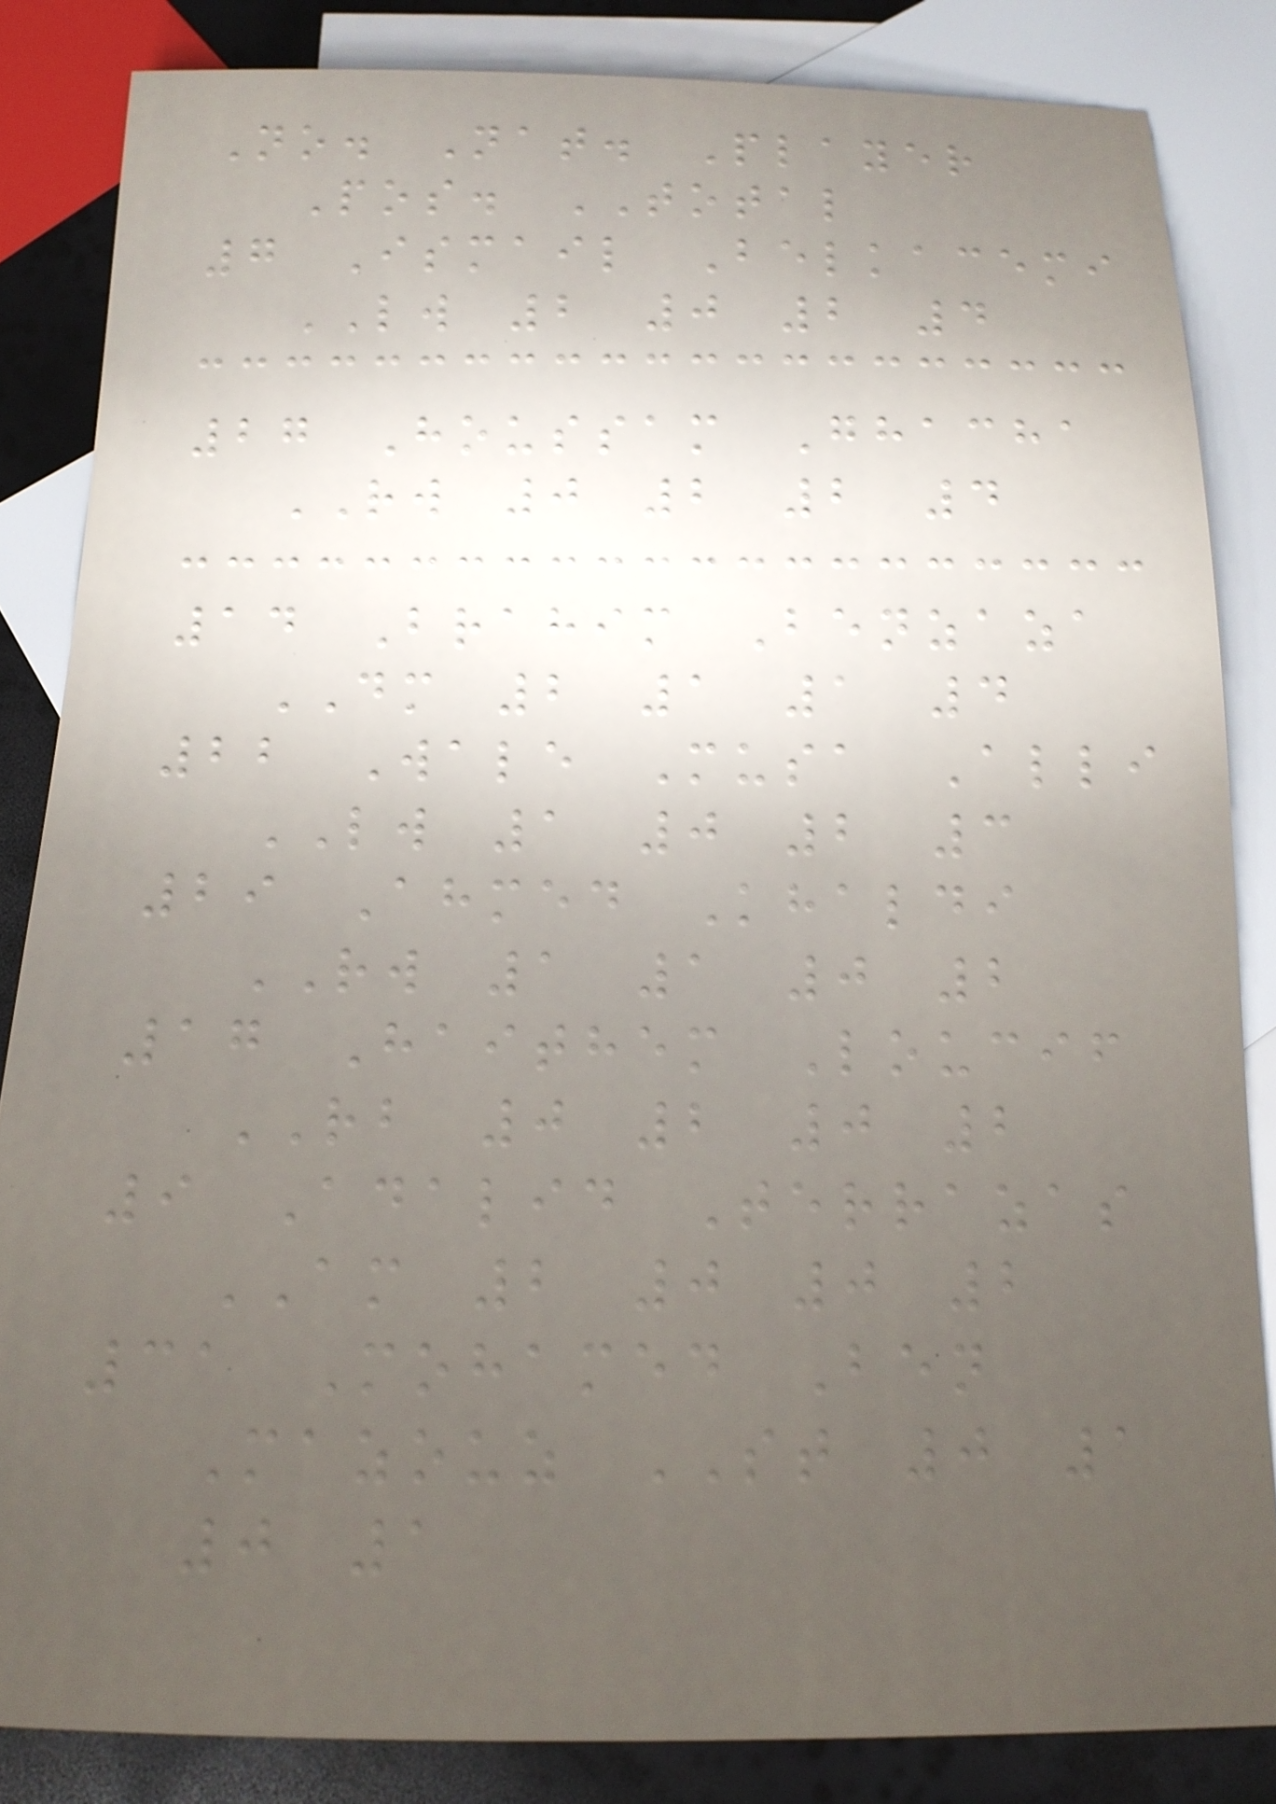No. Nat. Player
Pos. TOTAL
7 Ismail Belkacemi
LW 2 0 2 4
27 Houssam Ghacha
RW 0 2 2 4
14 Brahim Benzaza
DM 2 1 1 4
22 Wale Musa Alli
LW 1 0 2 3
29 Ahmed Khaldi
RW 1 1 0 2
17 Haithem Loucif
RB 0 2 0 2
9 Adalid Terrazas
AM 2 0 0 2
31 Mohamed Ben
Mazouz ST 0 1
0 1
